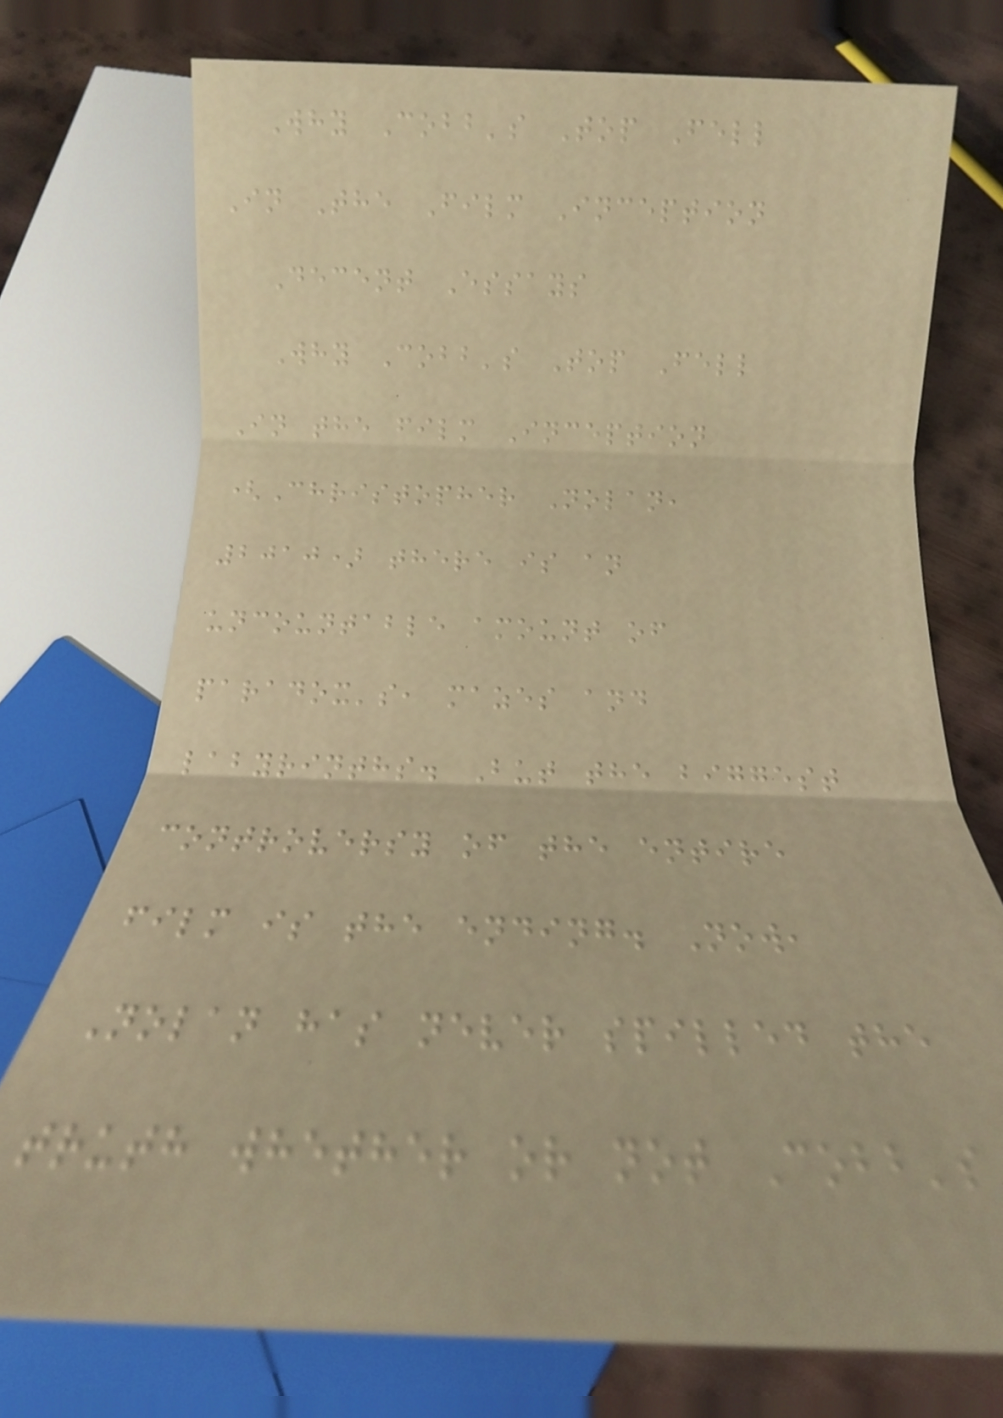Why Cobb's Top Fell
In The Film Inception
Decent Essays
Why Cobb's Top Fell
In the film Inception
(Christopher Nolan,
2010) there is an
uncountable amount of
paradox's, mazes and
labyrinths. But the biggest
controversy of the entire
film is the ending. Now,
Nolan has never spilled the
truth whether or not Cobb's
